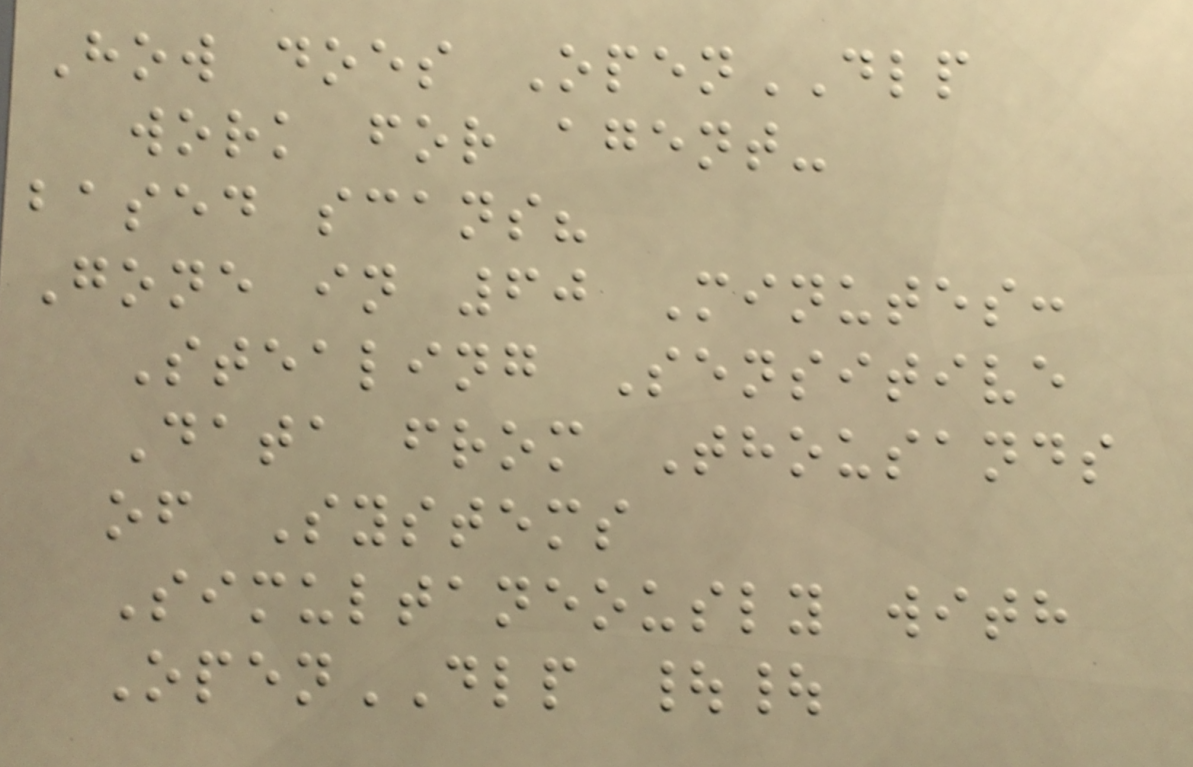How does OpenDLP
work for agent-
based scans?
Gone in 60 Minutes:
Stealing Sensitive
Data from Thousands
of Systems
Simultaneously with
OpenDLP ||
